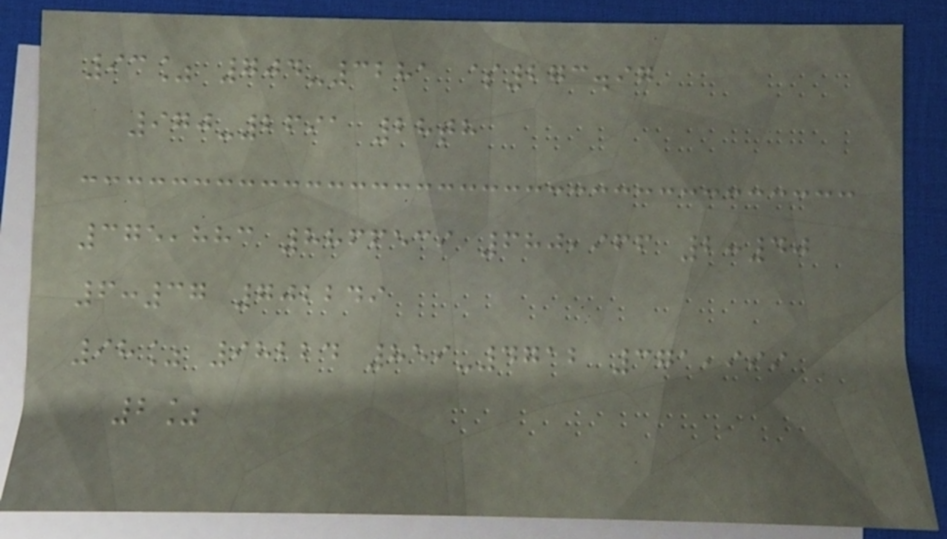93% 704-3281 $273.97
970-2691 28th
375,883 8866539 680,966 2:40
6:37 702249
98% 98224 859-4712 371,999
2%
